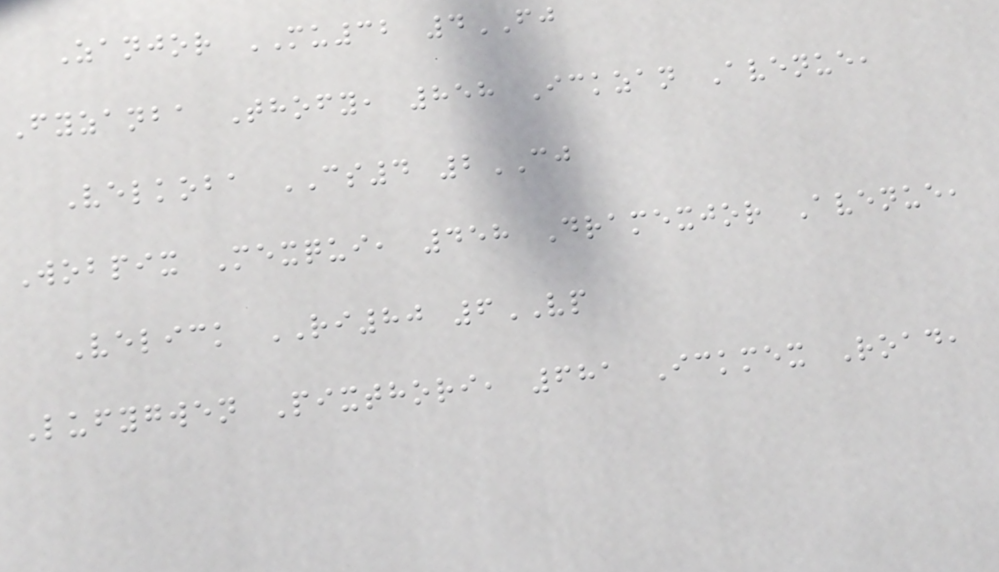Zanjor MU32 4FJ
Fyzanba Thofy, 858 Ickzan Avenue,
Velkoba CS4 2CJ
Wobpix Mexqui, 458 Dramexjor Avenue,
Velick RI80 6VP
Lufygwen Pixthori, 681 Ickmex Road,
